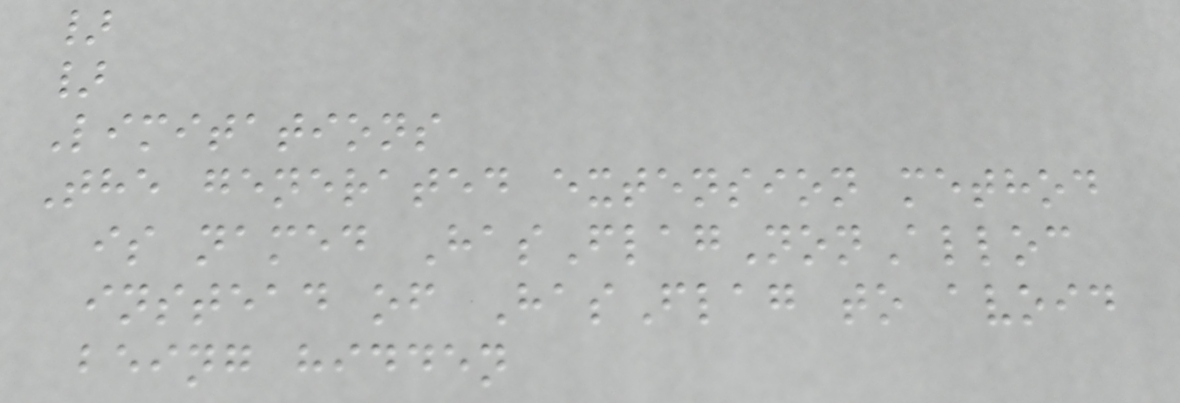}
}
Limitations
The generated extension method
is named HasFlagNonAlloc
instead of HasFlag to avoid
being hidden
